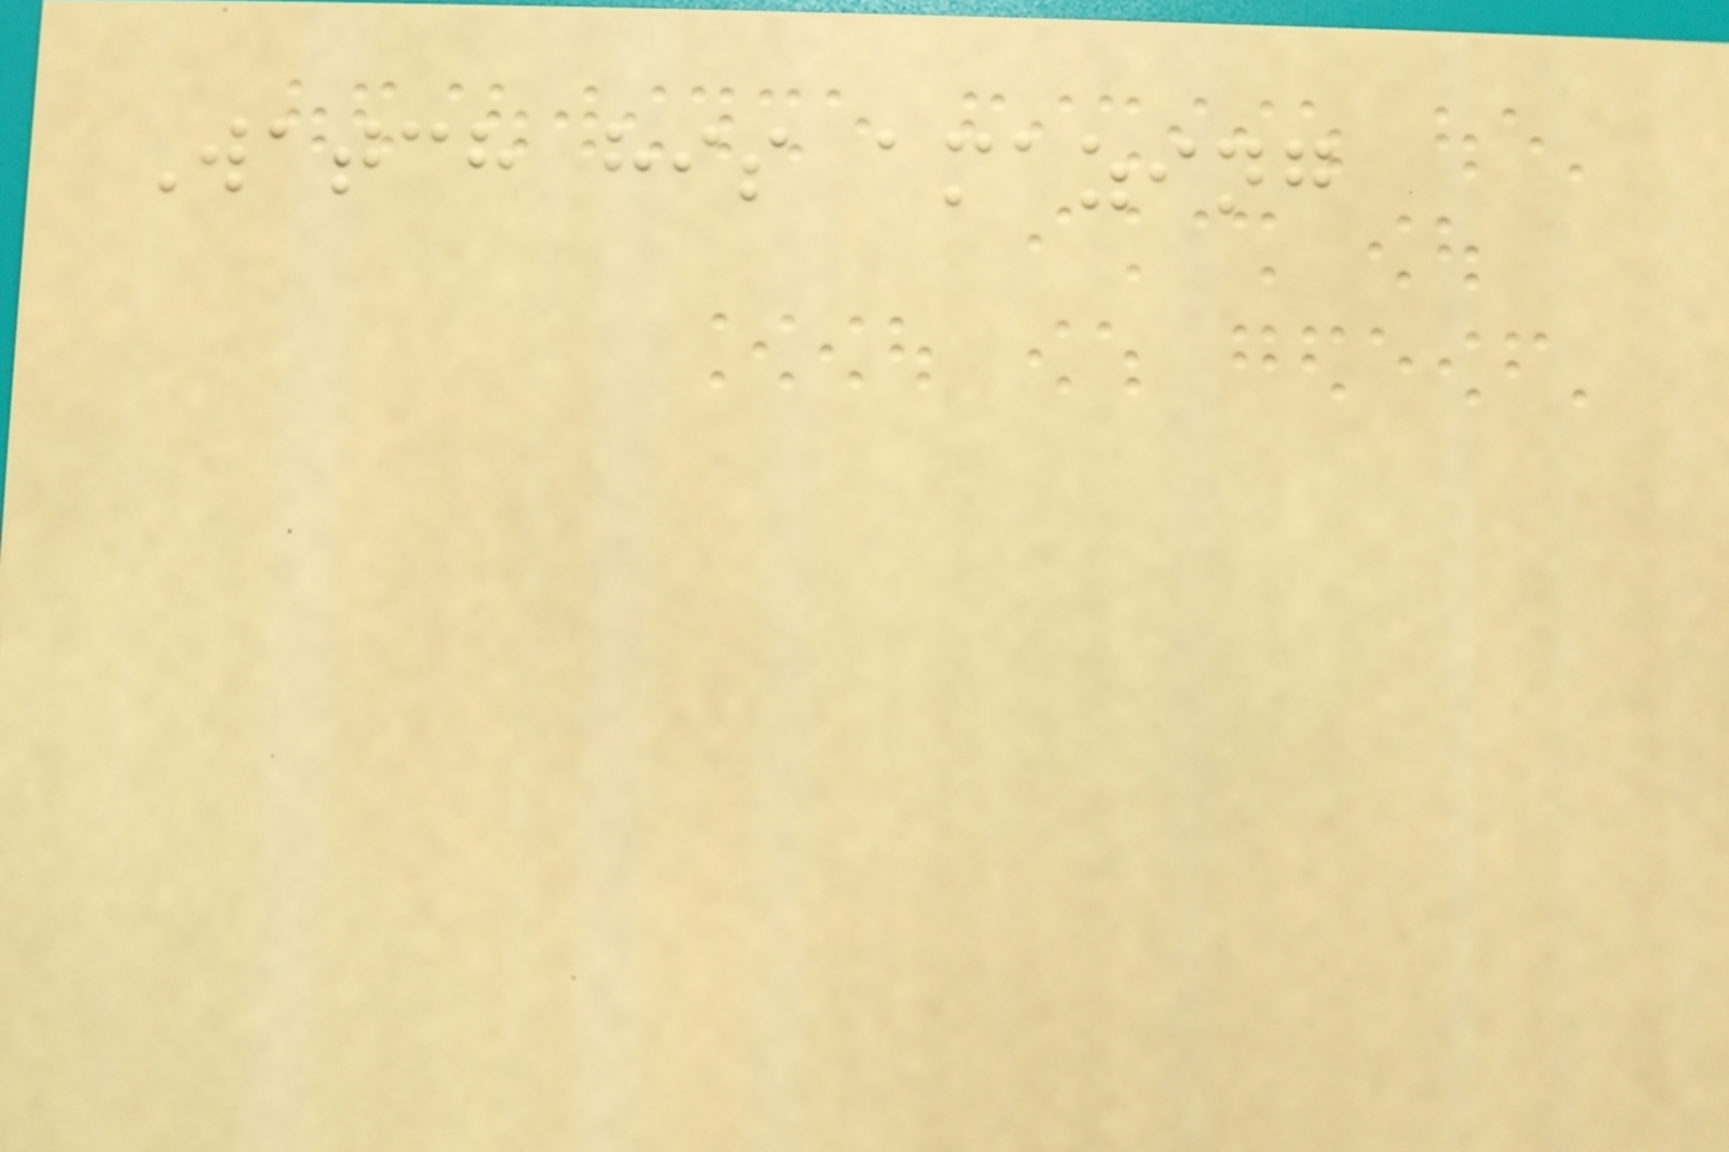Watch his amazing
